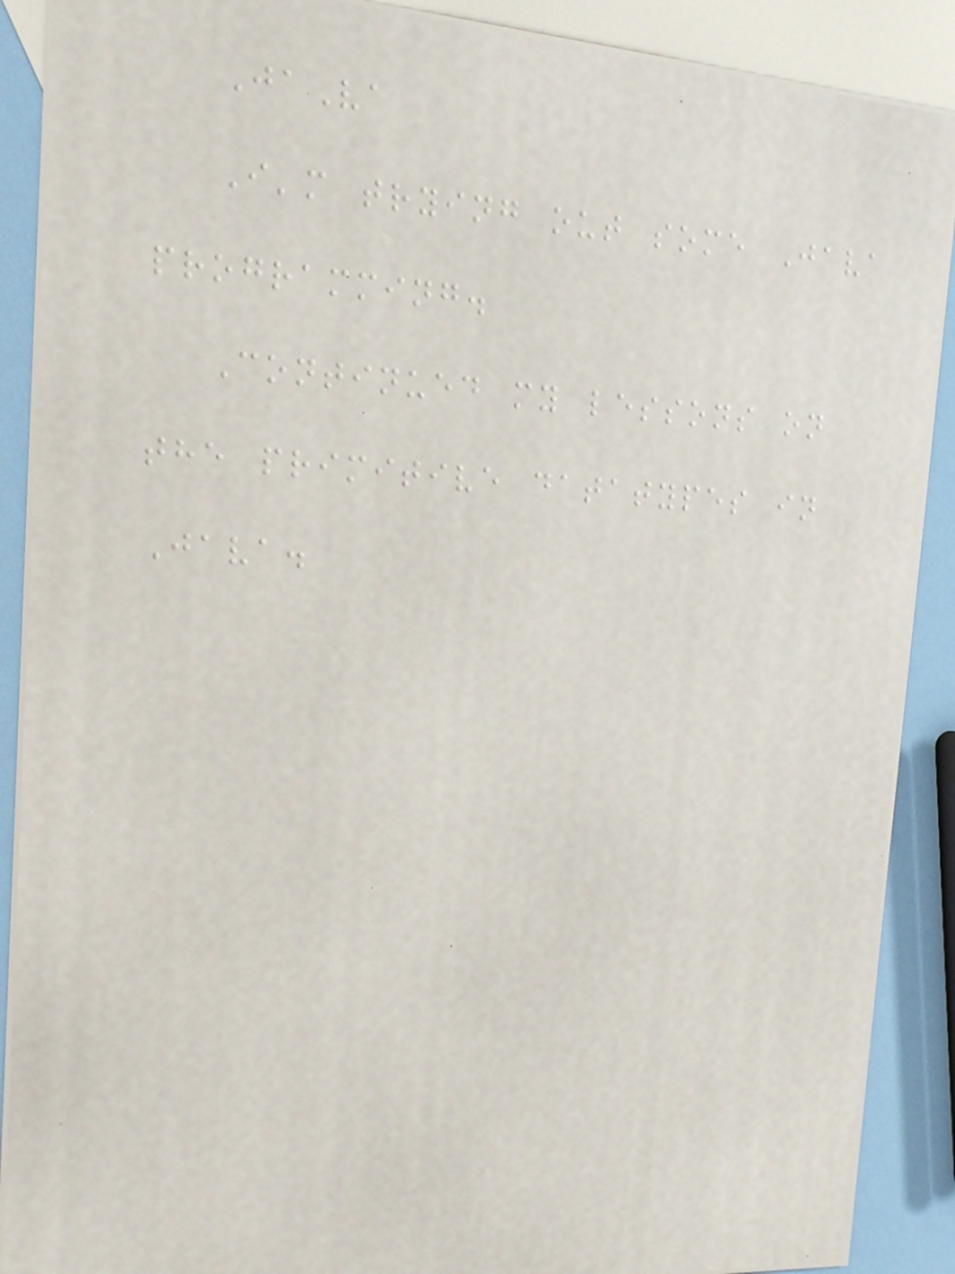JaVa
I'm trying out some Java
programming.
Continued my lessons on
the primitive datatypes in
Java.
